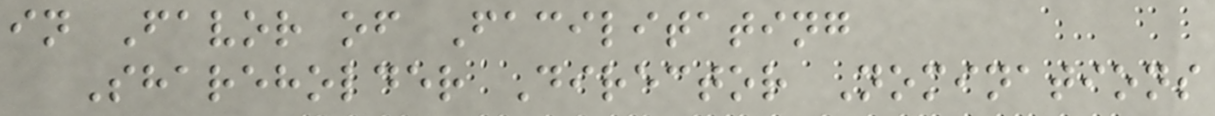in Favor of Facilitating
Shareholder Director Nominations
